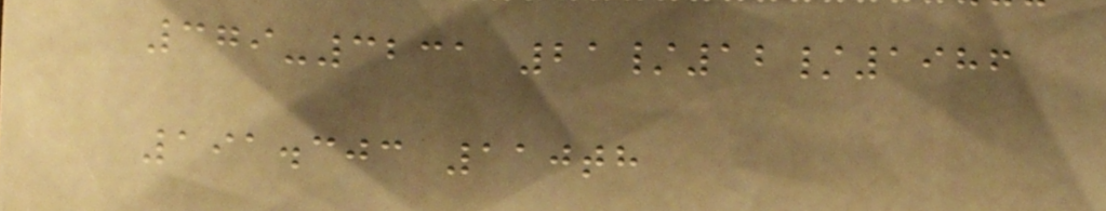379-3231 21/12/1986
191.303 110th
